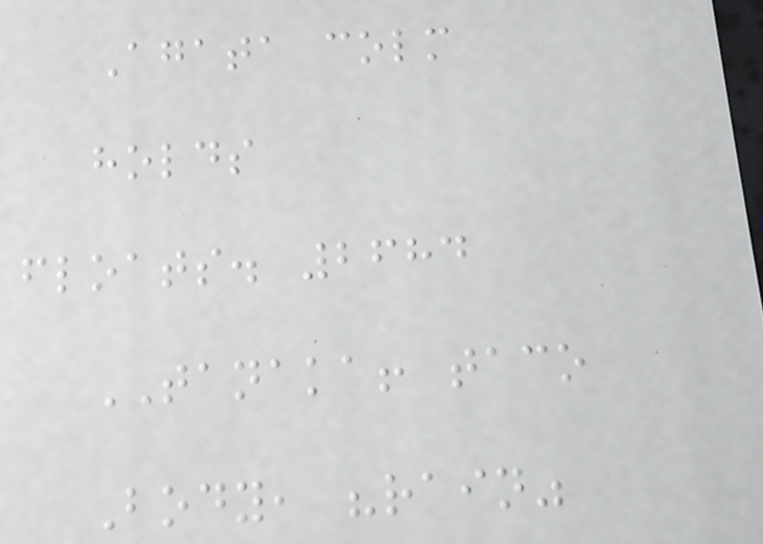Agata colm
holds
floats. 2684
TANAKA! taco
Body, "rain"
